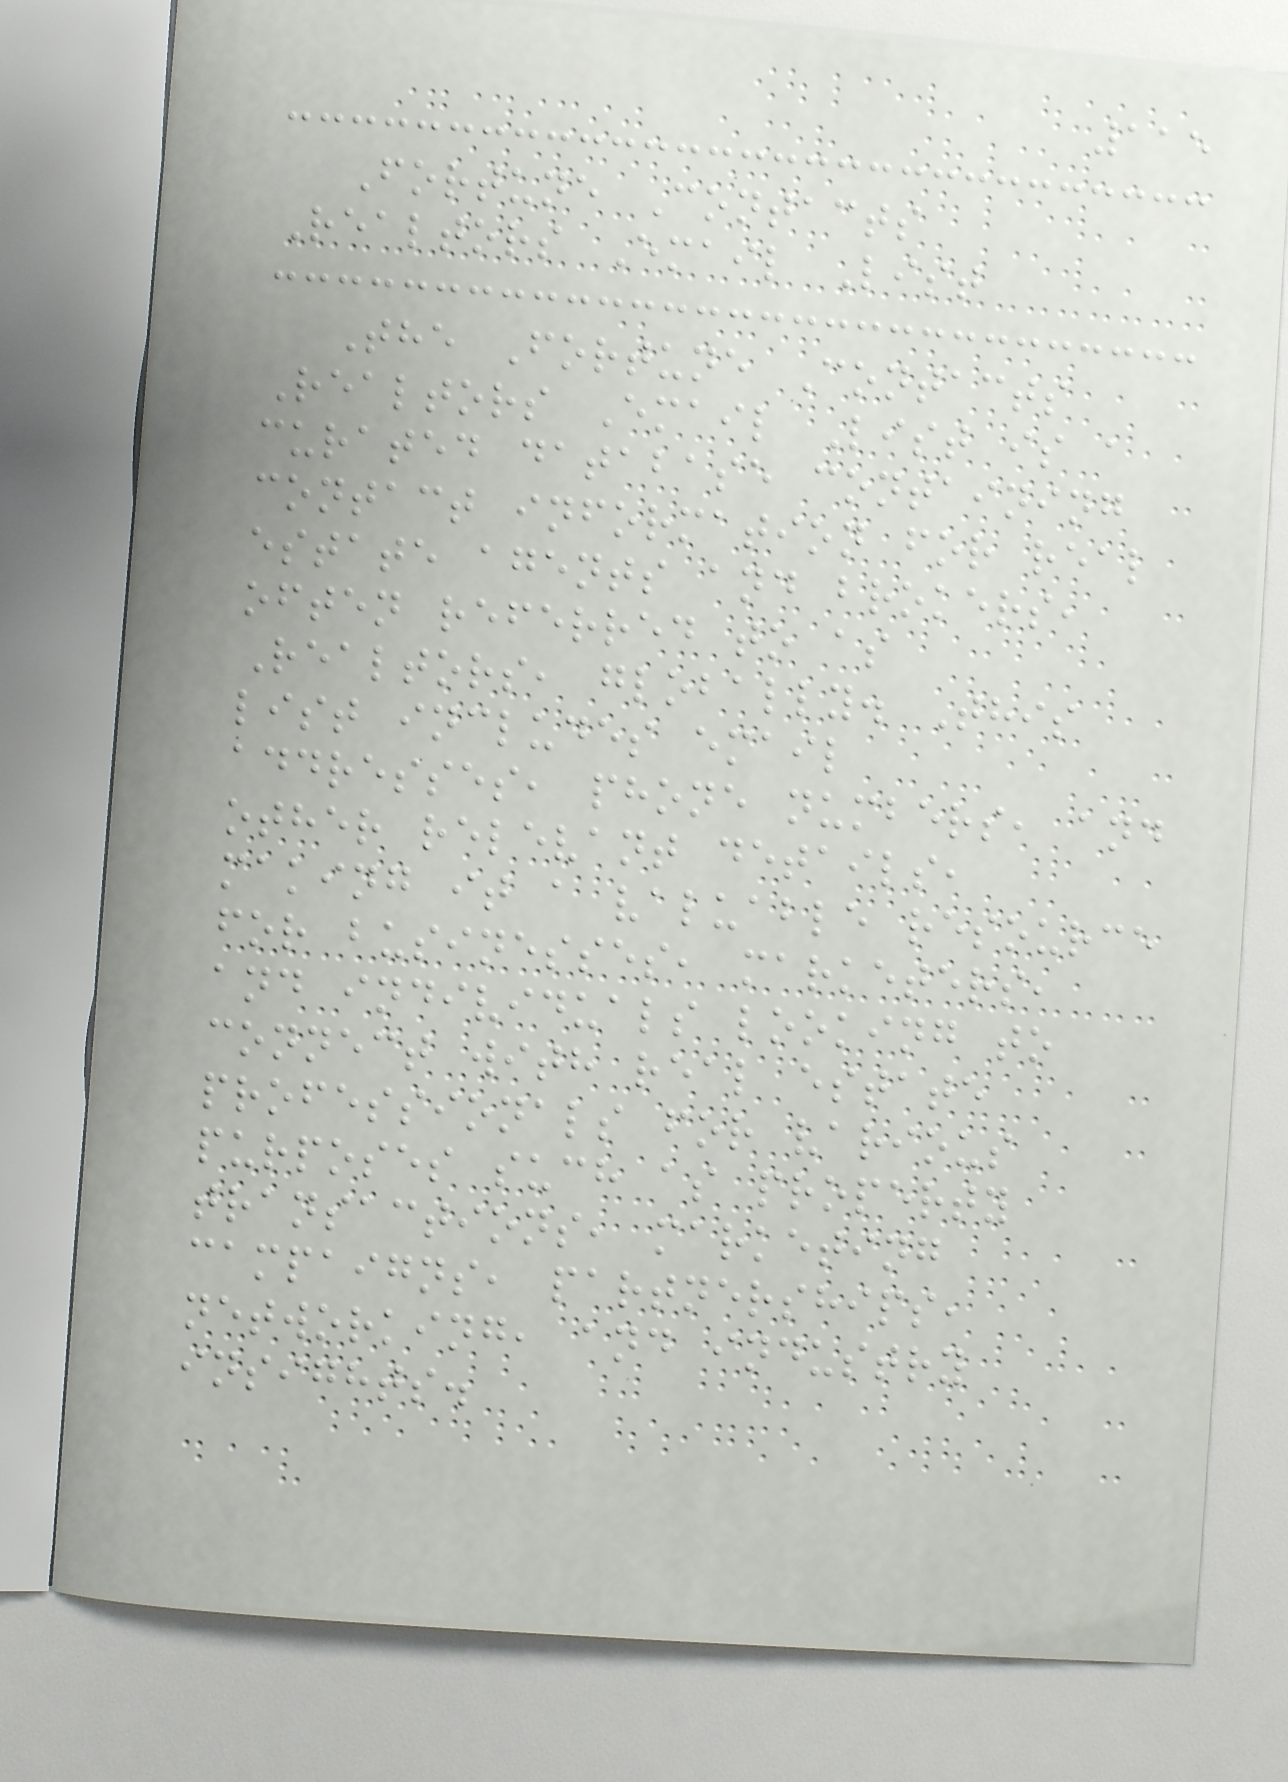115
Fortune Contacts
Realtors Email List
The Fortune Contacts
Realtors Email List is a
curated database containing
contact information for real
estate agents and brokers,
often referred to as
Realtors, globally. This
list includes email
addresses, phone numbers, and
other relevant details,
making it a valuable resource
for businesses, marketers,
and individuals looking to
connect with real estate
professionals for various
purposes such as property
transactions, marketing
campaigns, partnerships,
networking, and industry
insights.
